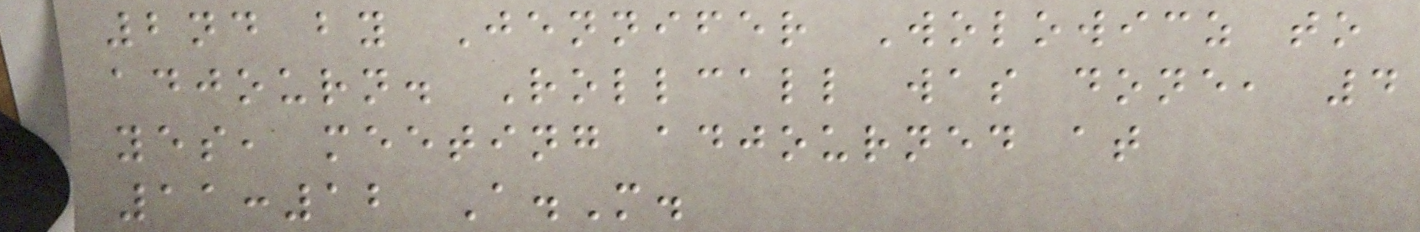2nd by Jennifer Wolowicz to
adjourn. Rollcall was done, 4
yes, meeting adjourned at
11:12 A.M.
